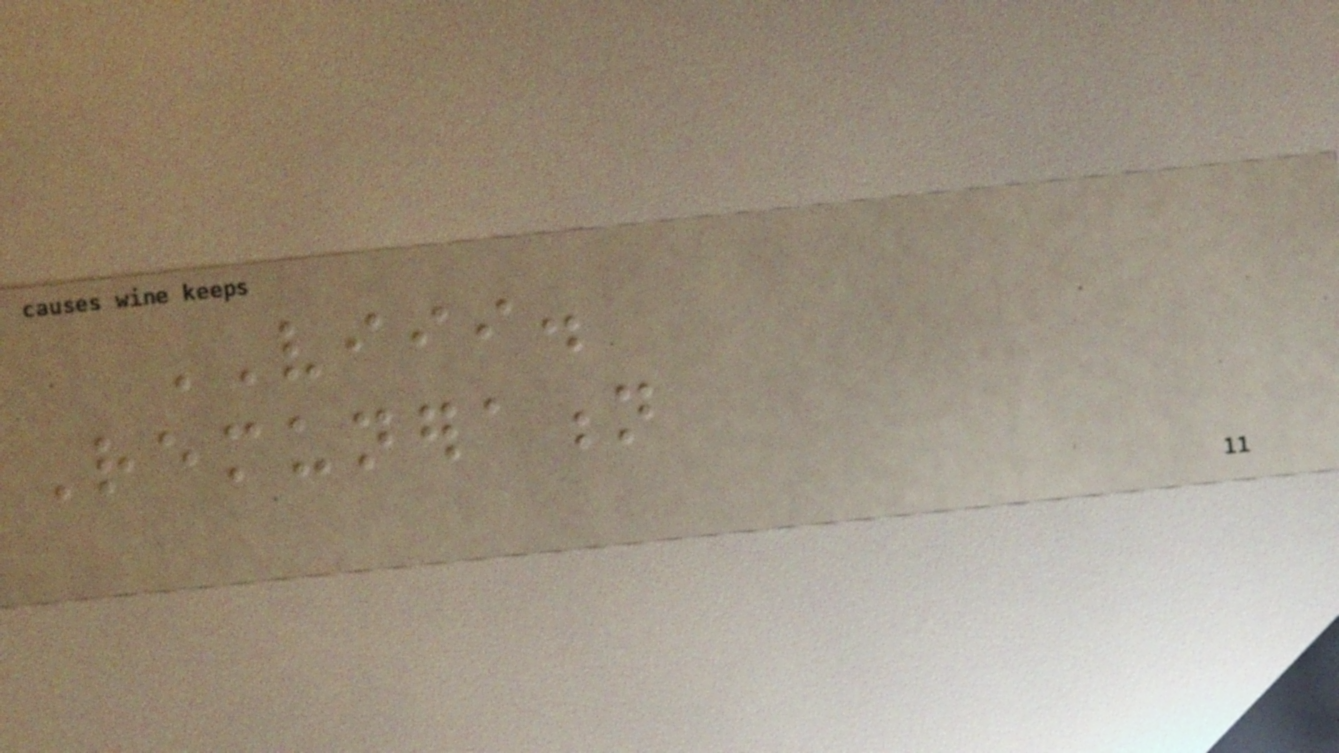VIII.
Remuneration
